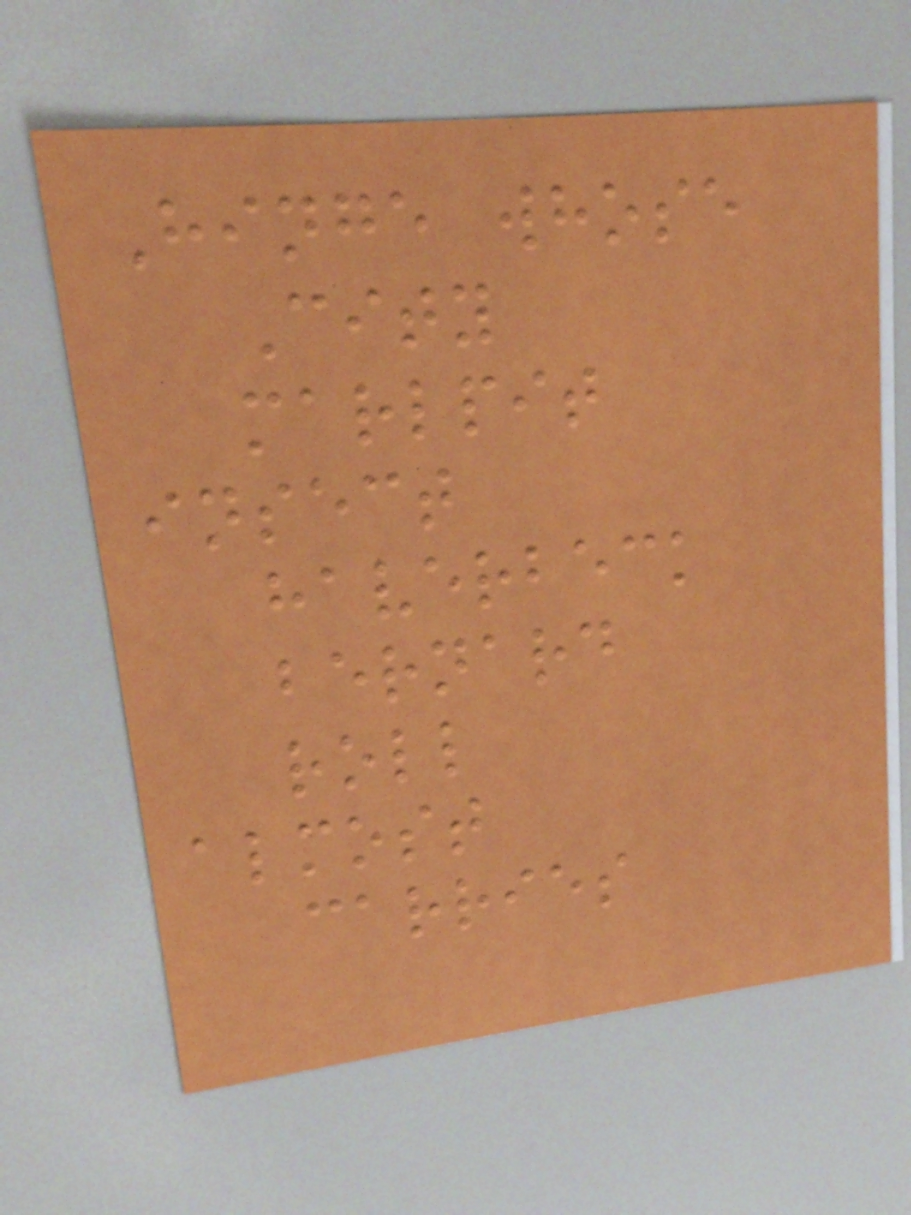Hinge whose
City
marlpit
insect
haverbeck
bernard
roll
almost
carries
